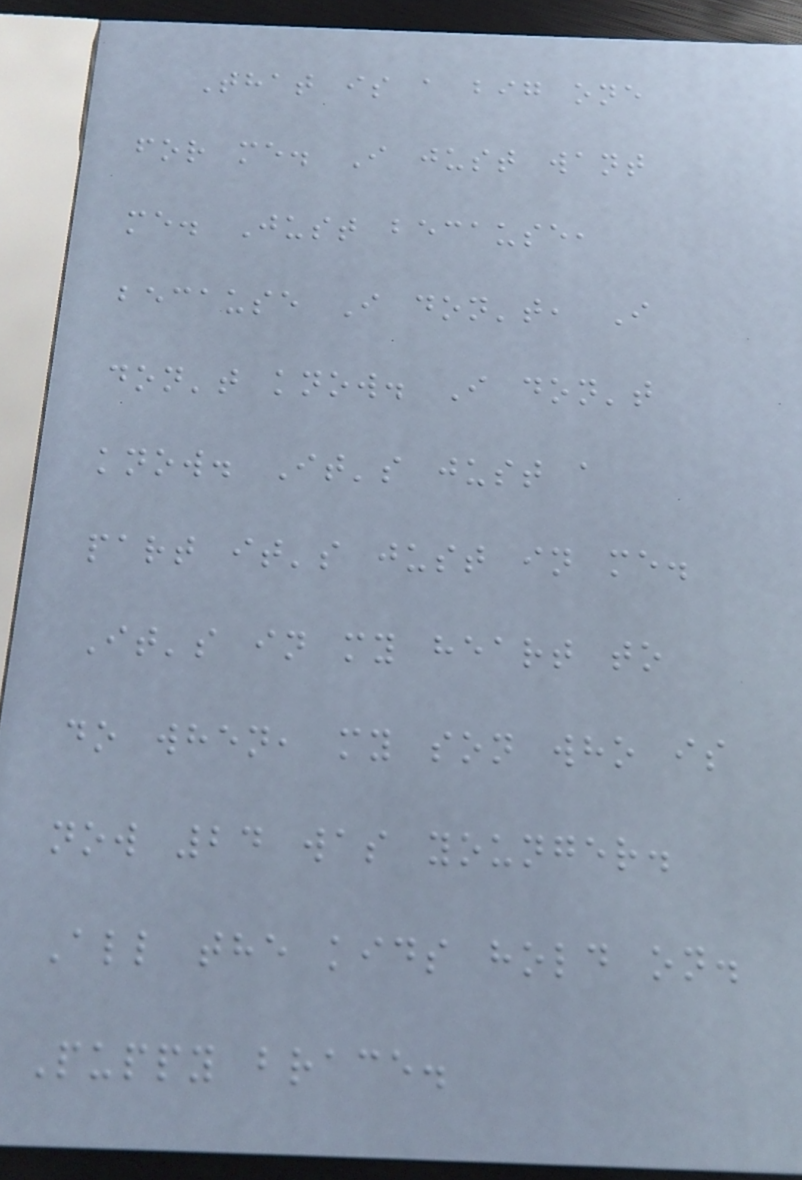That is a big one
for me. I just want
me. Just because,
because I don't, I
don't know. I don't
know. It's just a
part it's just in me.
It's in my heart to
do when, my son who is
now 24 was younger.
All the kids hold on.
Puppy brace.
